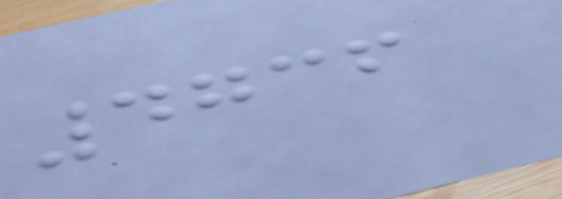4736
